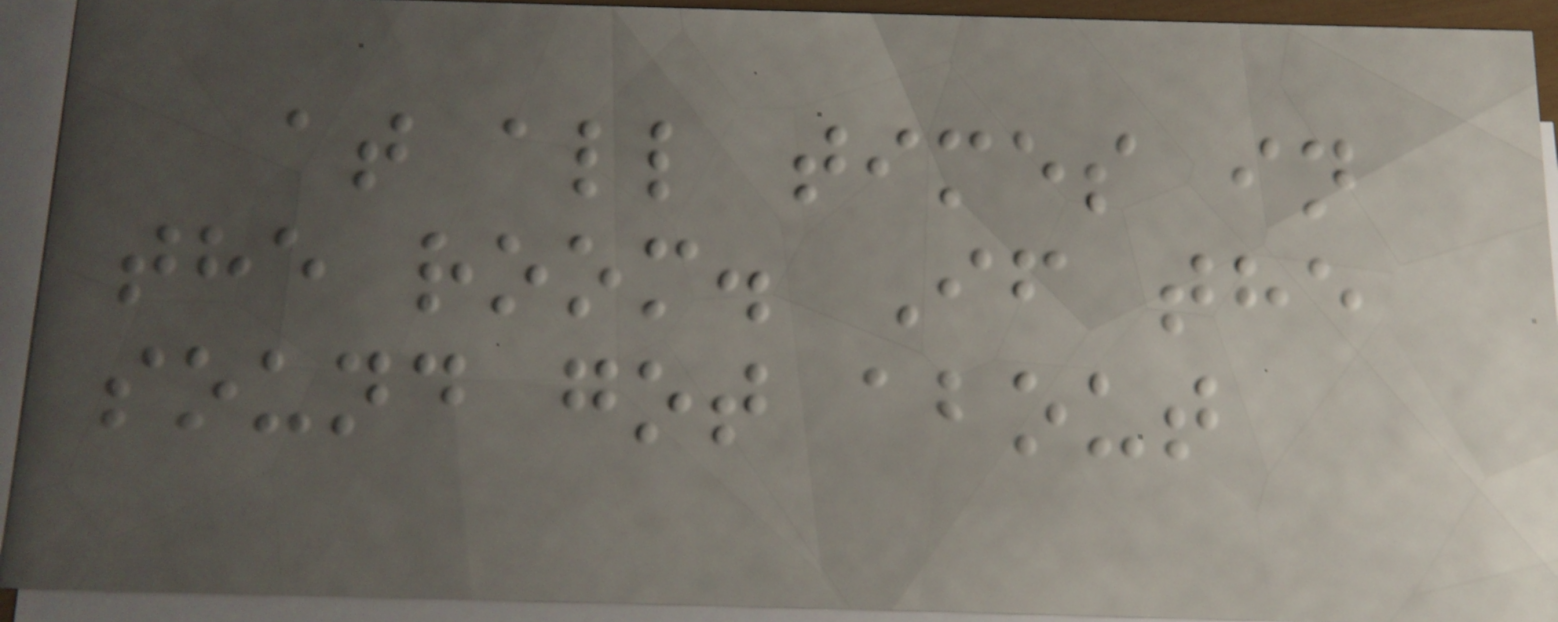at all times in
the room. If the
sound got about
